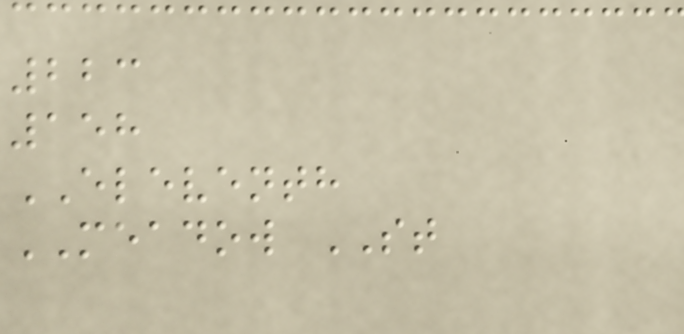223
158
ELEVENTH
MEADOW ST
